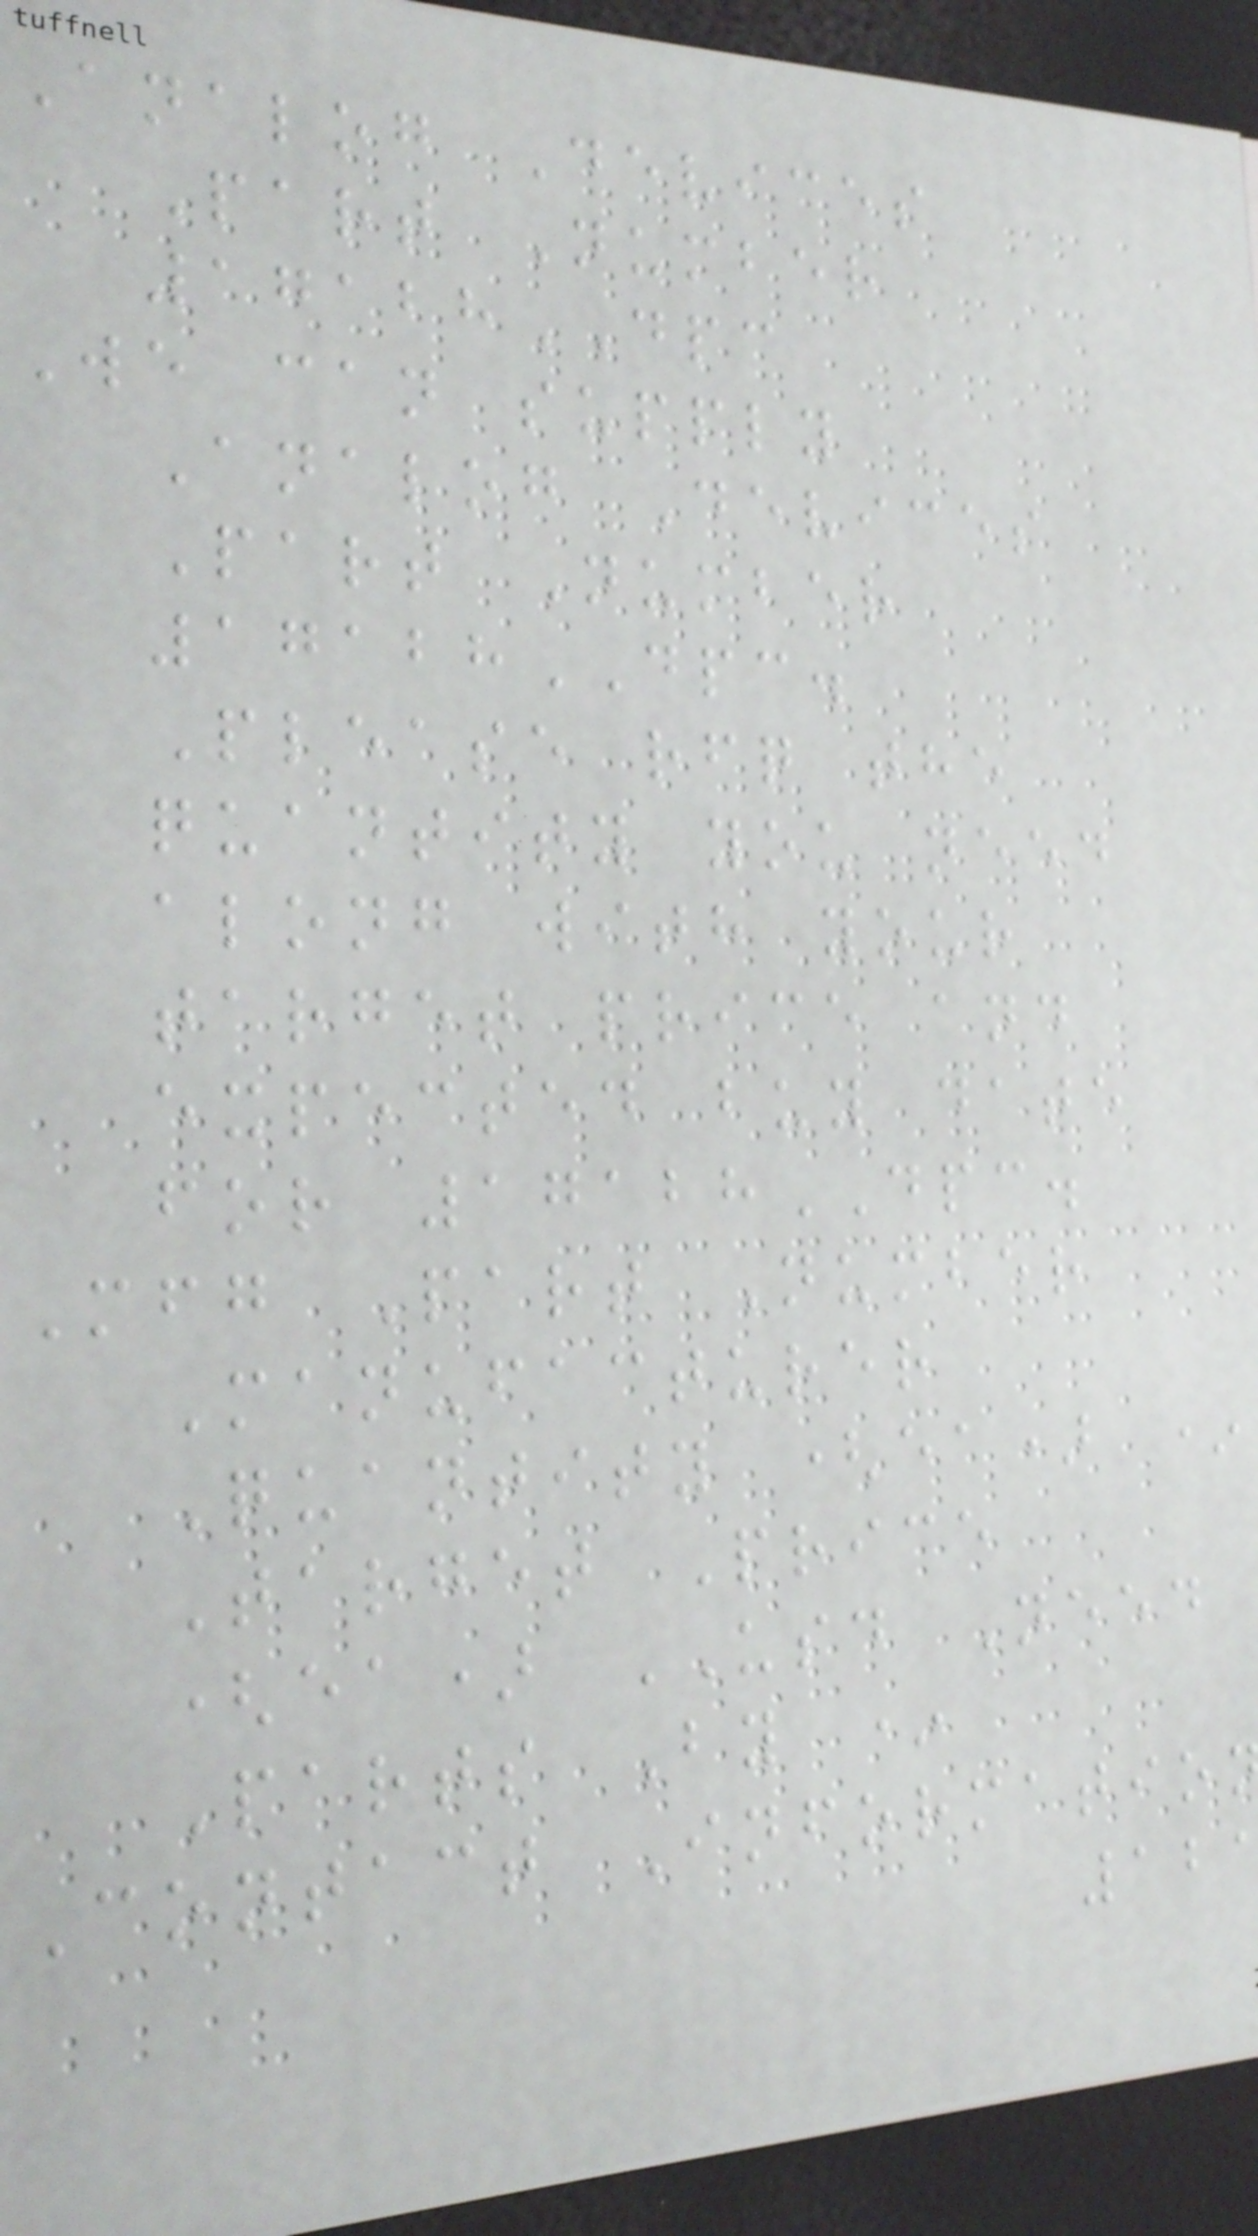Analog Devices
Part Number
17128DPC
We can supply
Analog Devices
Part Number
17128DPC.
Please rfq the
quantity you need
along with your
target price and
expected buy date
for 17128DPC.
Mfg Part Number
Manufacturer
Quantity (ea) *
Target Price
(ea) USD Need
Parts By *
Contact Informatio
